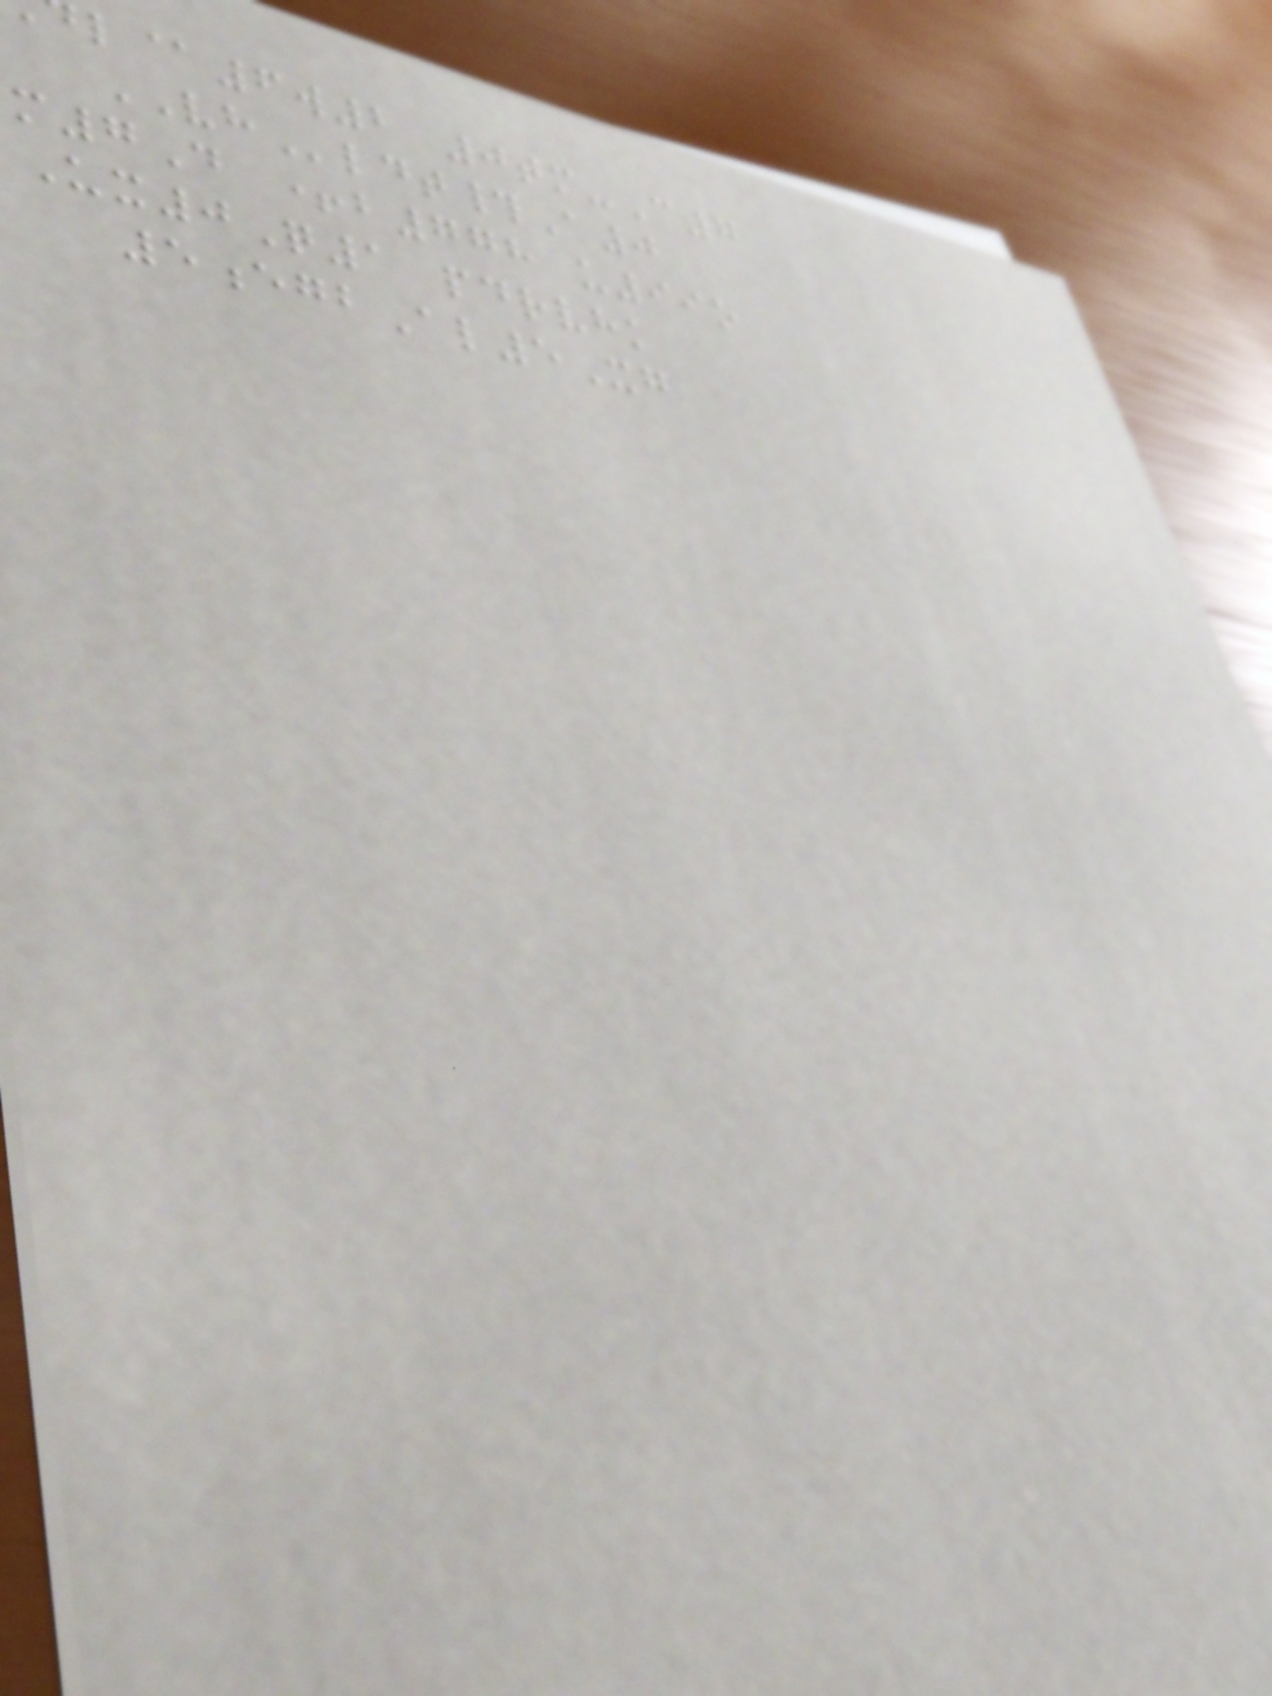l@6w2 0tm-C7
VHldt#A0
m7D +b778 u99o
Ux0Q1 pdrvhk
5egbAl5Xg
